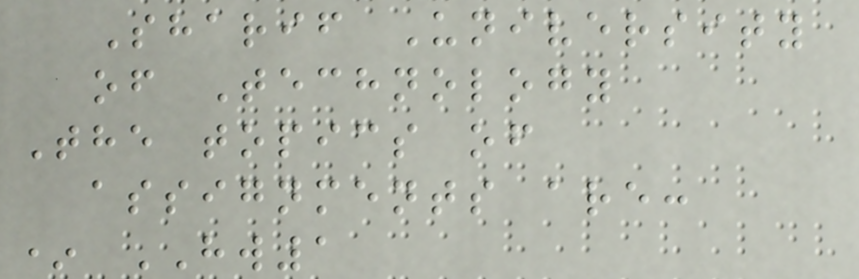Sharif University
of Technology
The topics of
assignments are:
* HW1
